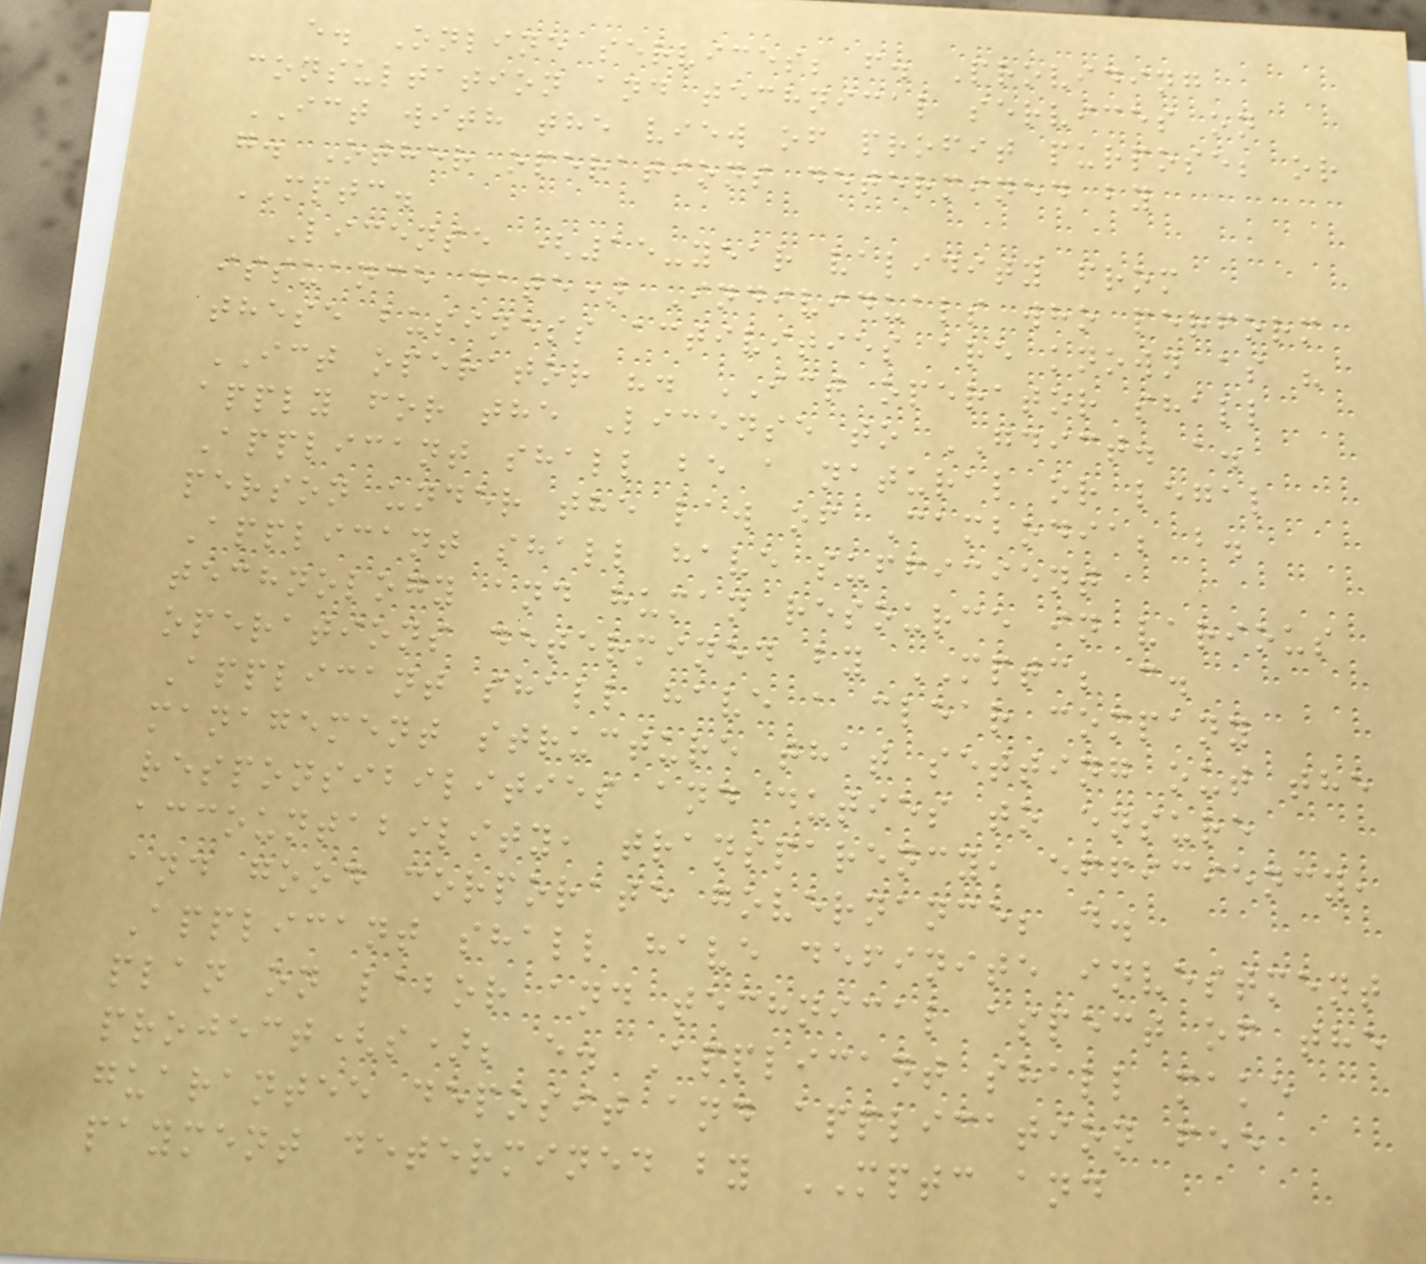e. Online services; f. Providing
consultation and technical services on
ICT with the view of profit purpose; or
g. Other operations determined by
MPTC.
License (15-year validity from
issuance date) Individuals who perform
these business activities are known as "
ICT operator ". ICT operator shall
apply for the License to GDICT. a.
Applicant shall be a natural or legal
person under the law of Cambodia; b.
Applicant shall have sufficient
technology and human resource in various
operations determined by MPTC; c.
Applicant shall have a clear company
management structure that setting out the
responsibilities and duties to ensure
accountability, transparency, efficiency,
and good corporate governance; d.
Applicant shall have definite investment
plan on labor and technical aspect of the
project(s); e. Applicant shall make
guarantee deposit and application fee
payment determined by MPTC and
